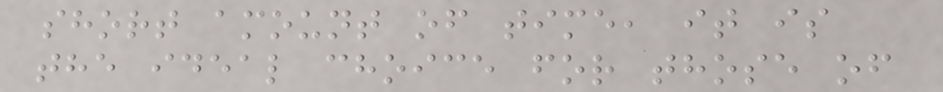short amount of time, it is
the ideal choice for those of
